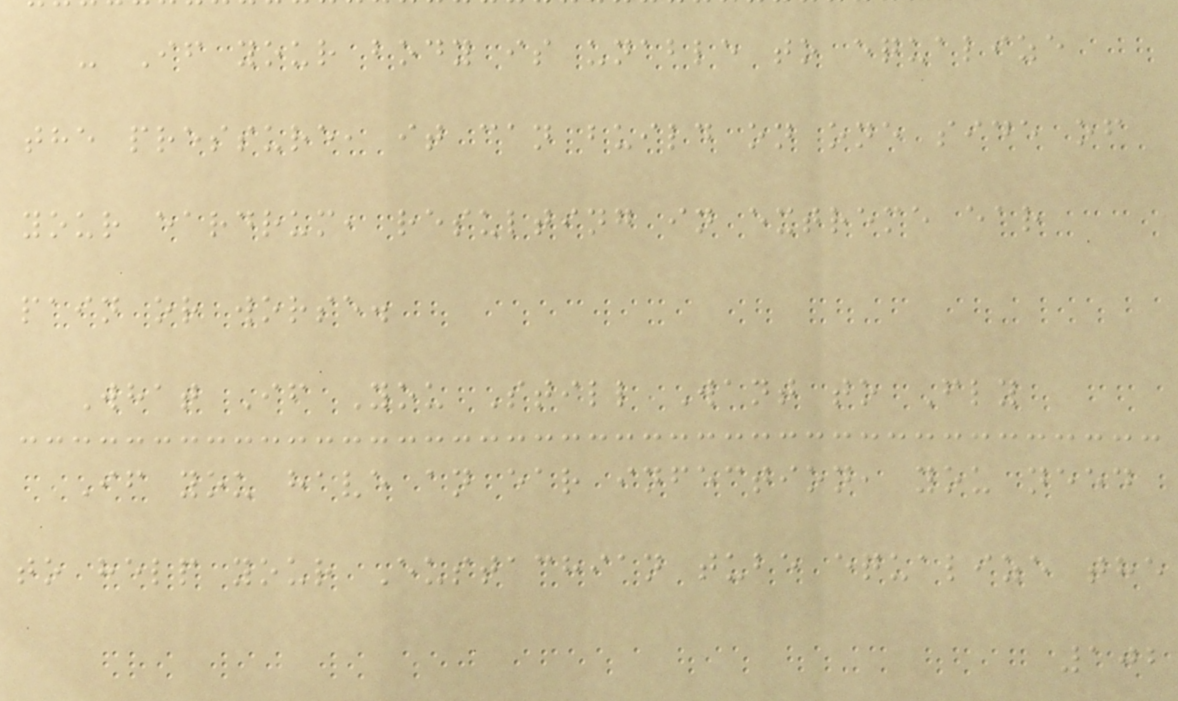- If your body is unable to equalize
the pressure, it can build on one side of
your eardrum, resulting in extreme ear
pain or worse.
What If You Still Want to Fly
If you have an ear infection, you need
to help your Eustachian tube equalize the
102
